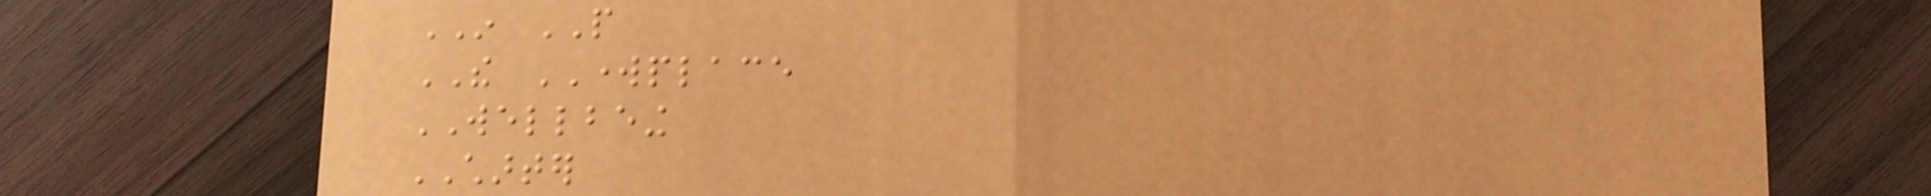IN PEOPLE
THE WORKPLACE
WELLBEING
CHARTER
